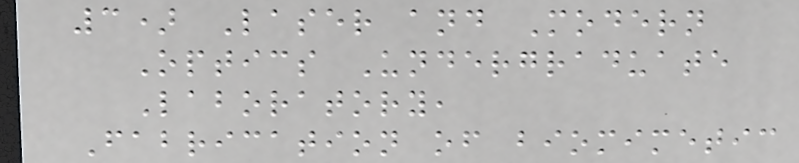3) Laser and Modern
Optics Undergraduate
Laboratory,
Fabrication of biomimetic
